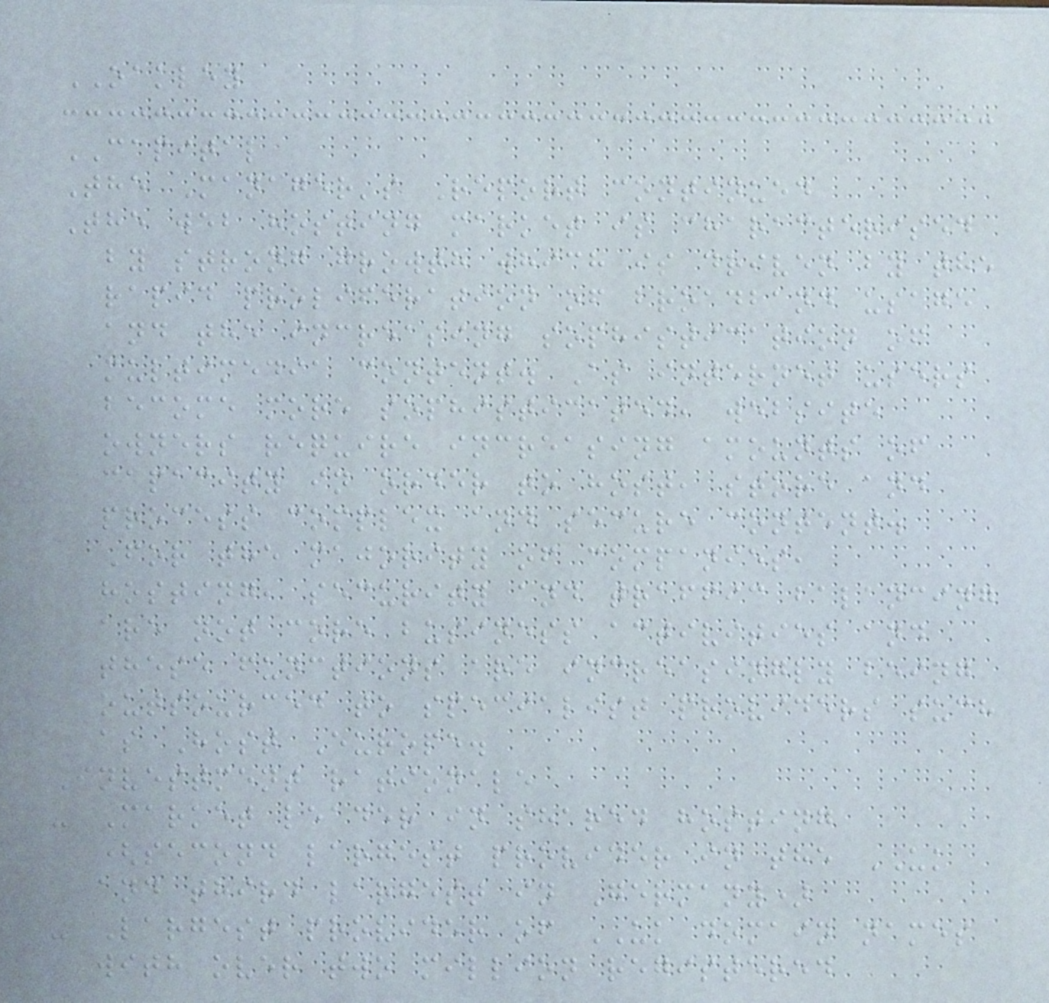OAKLEY
CAPITAL
The Manager's Report continued
The web hosting market is characterised
by strong growth which is driven by the
rapid proliferation of broadband usage
and the increasing sophistication of
multimedia content. As internet users
become more sophisticated, website
owners require increasing amounts of
capacity in order to host, store and
process complex and secure content.
For the majority of companies,
hosting, security and traffic balancing
are not core business activities and
these functions are increasingly being
outsourced to specialist providers such
as Host Europe.
Investment rationale
- Market leader in shared hosting
(second largest provider in the UK
and third largest in Germany)
- Largest provider of UK domain names
with over two million registered
